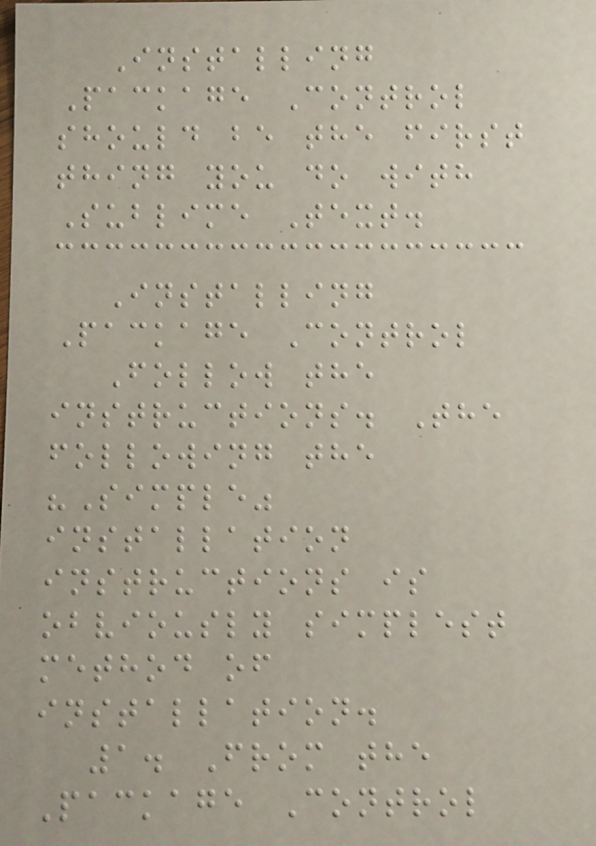Installing
Package Control
should be the first
thing you do with
Sublime Text.
Installing
Package Control
Follow the
instructions. The
following the
"Simple"
installation
instructions is
obviously simplest
method of
installation.
1. From the
Package Control
